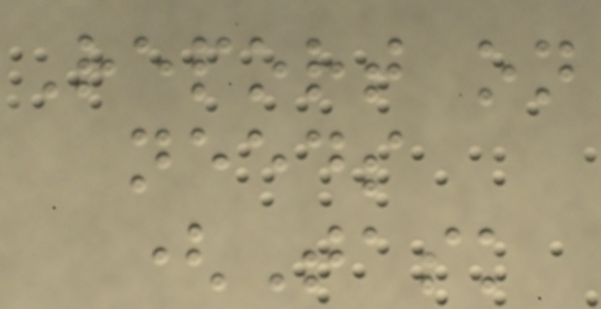Report on
needs
(Task
